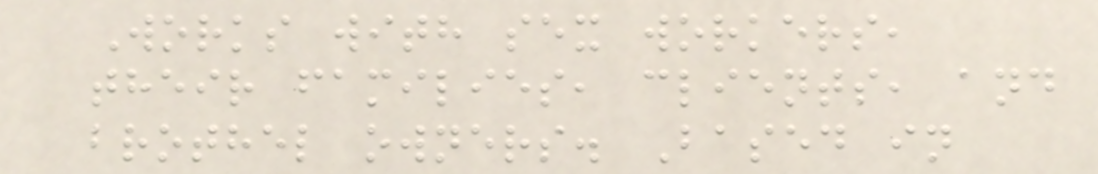Works with sex workers,
their families, clients, and
brothel owners. Based in
